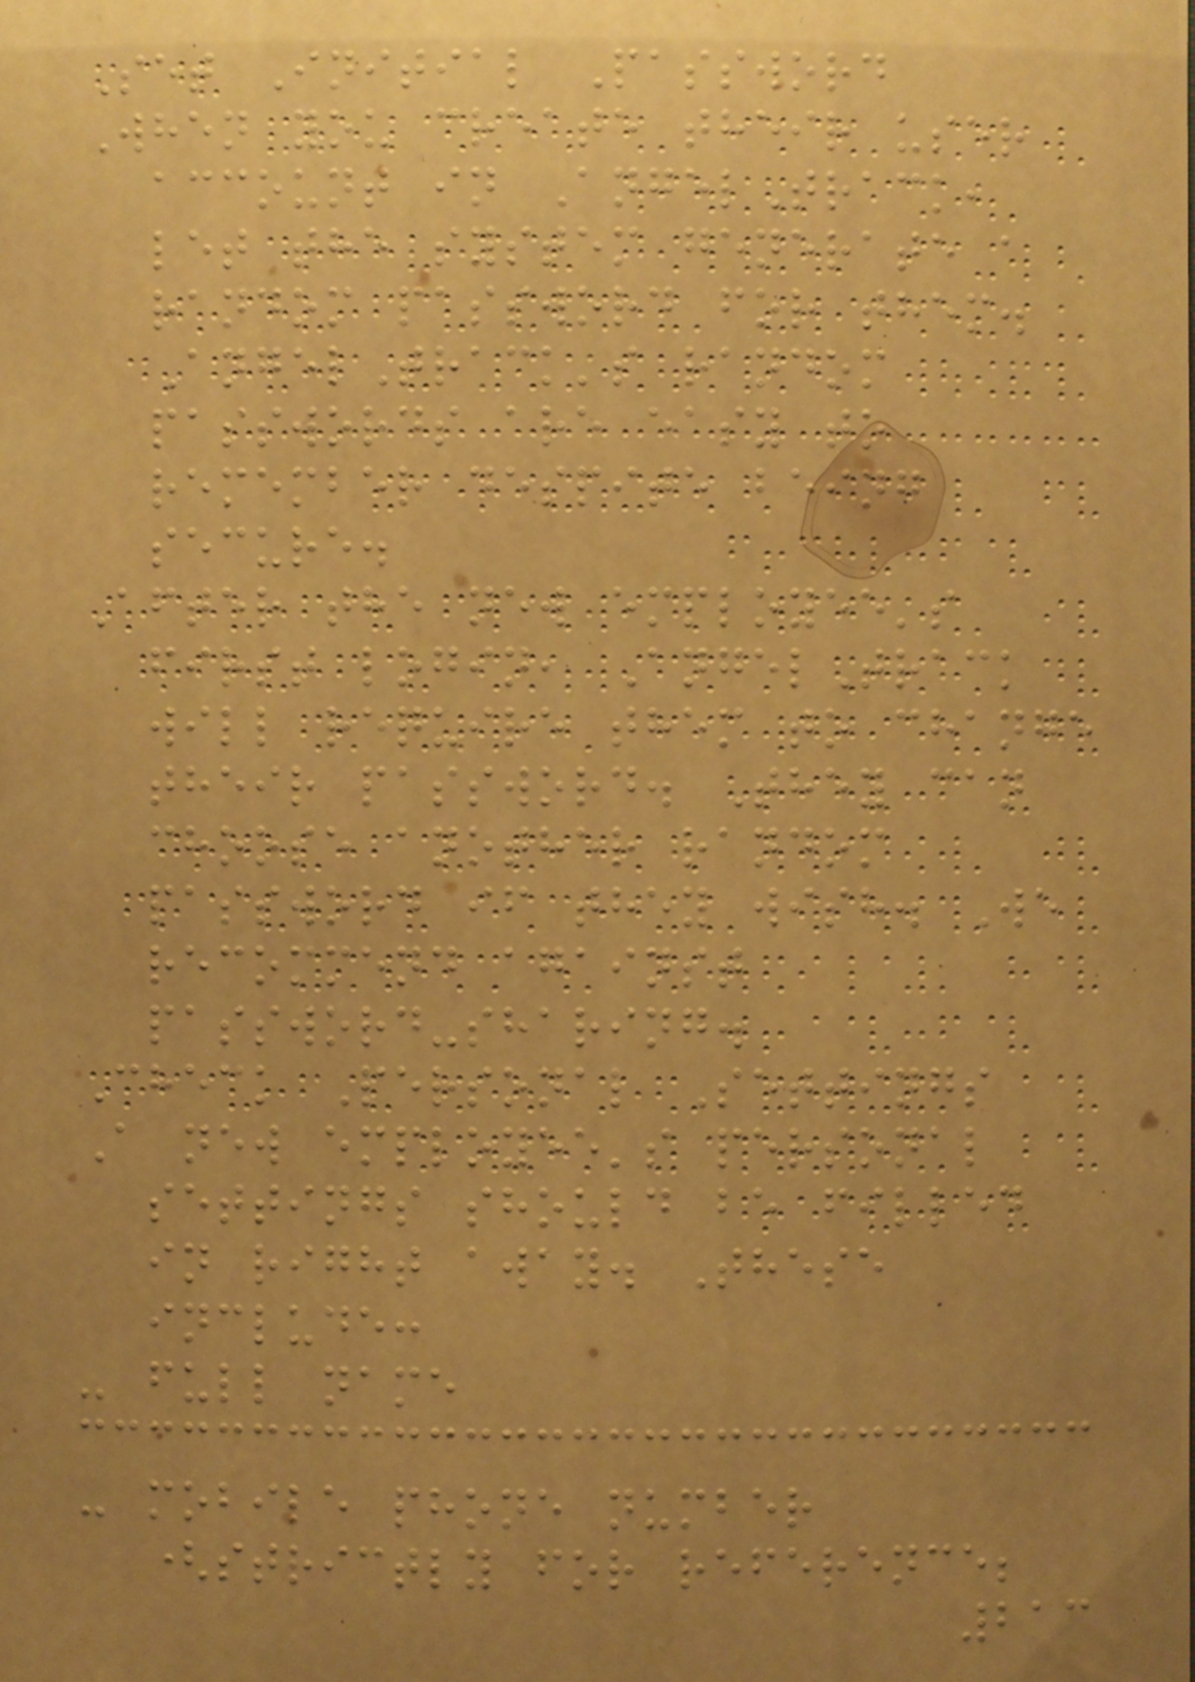Set Initial Password
When you create their user
account in AngelTrack,
let the system generate a
random password for them.
AngelTrack's random
passwords are easy to
remember despite being
secure.
After the new employee's
first login, AngelTrack
will require them to change
their password. They can
choose another random
password if they wish. We
recommend against
password-sharing.
Check Personal Settings
A new employee's personal
settings should be filled
in right away. These
include:
- full name
- mobile phone number
(strictly for reference;
213
